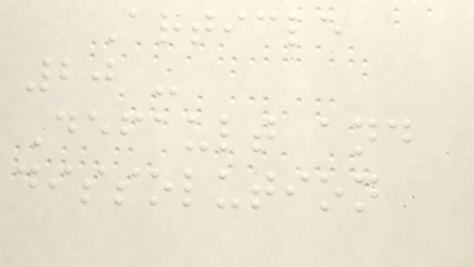Article
20 -
Default and
dissolution
